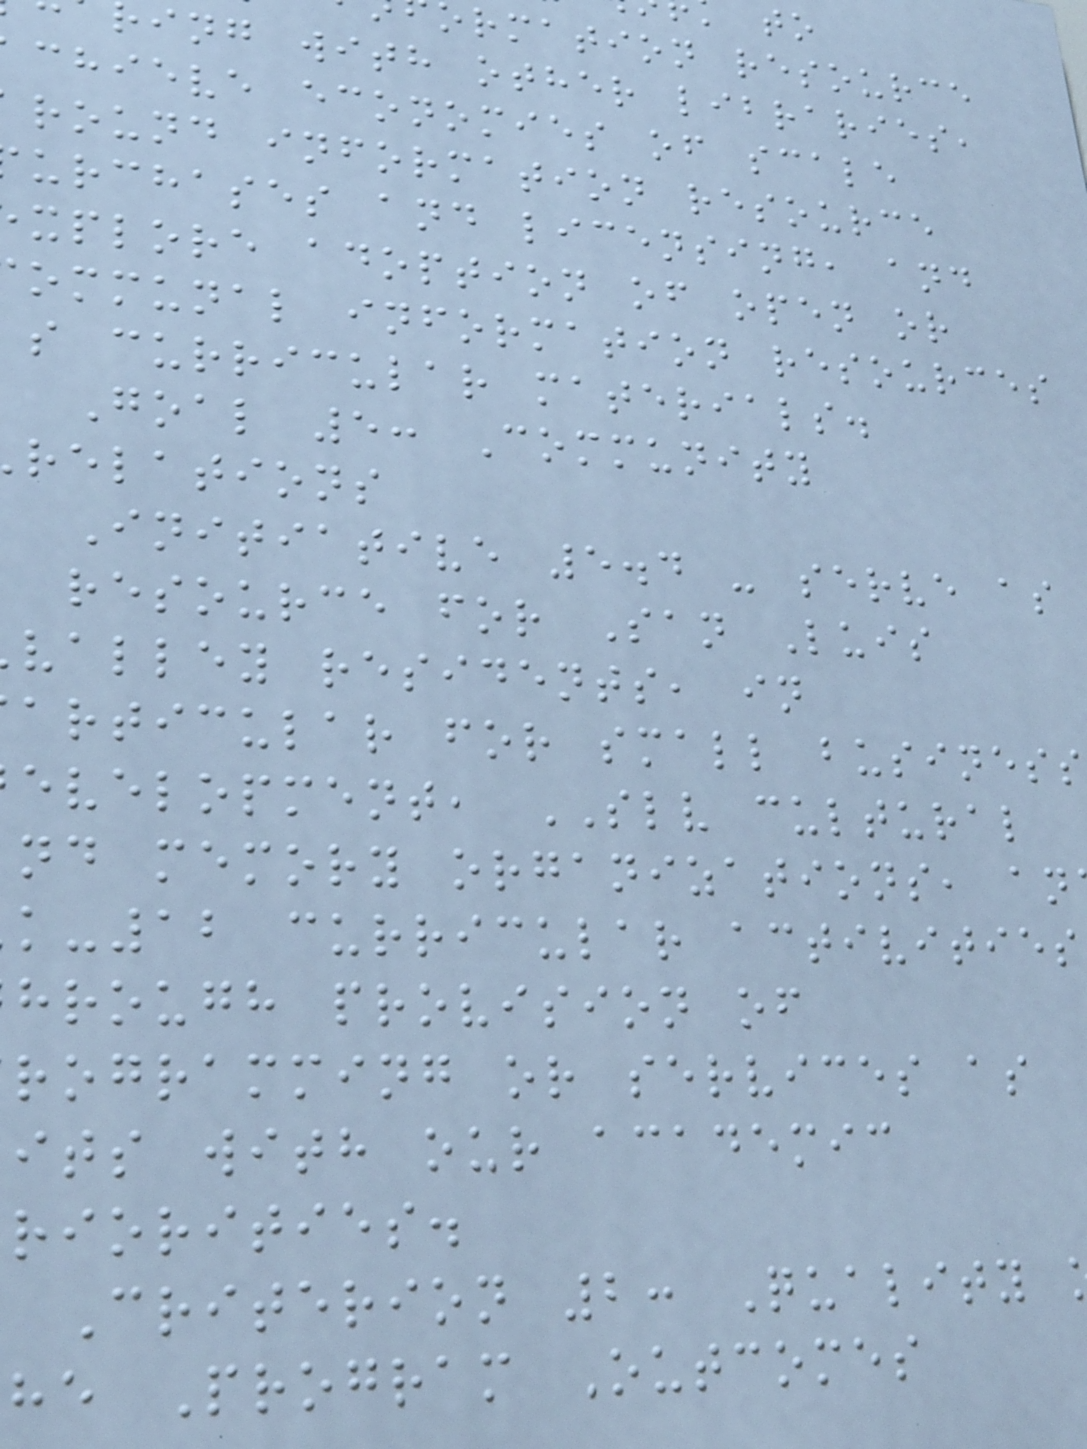ormation resource
ing with other libraries,
chieve economies of scale
round information resource
urchases and licensing, and
xplore adoption of open or
ommunal information resources
s curricular materials.
Goal 5: Community
relations
Initiative 5.4 - serve as
resource for San Luis
valley residents, in
articular for small business
evelopment, SLV cultural
nd memory organizations, an
k-12 curricular activities
hrough provision of
rogramming or services as
its with our academic
riorities.
Criterion 2: Quality
he Program Outcomes
